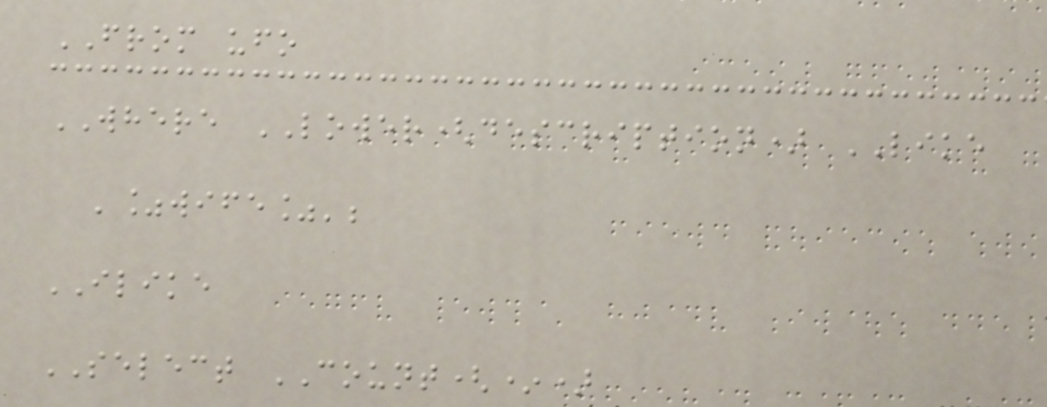FROM ufo
WHERE LOWER(description) LIKE
'%wife%';
ILIKE
SELECT COUNT(*)
